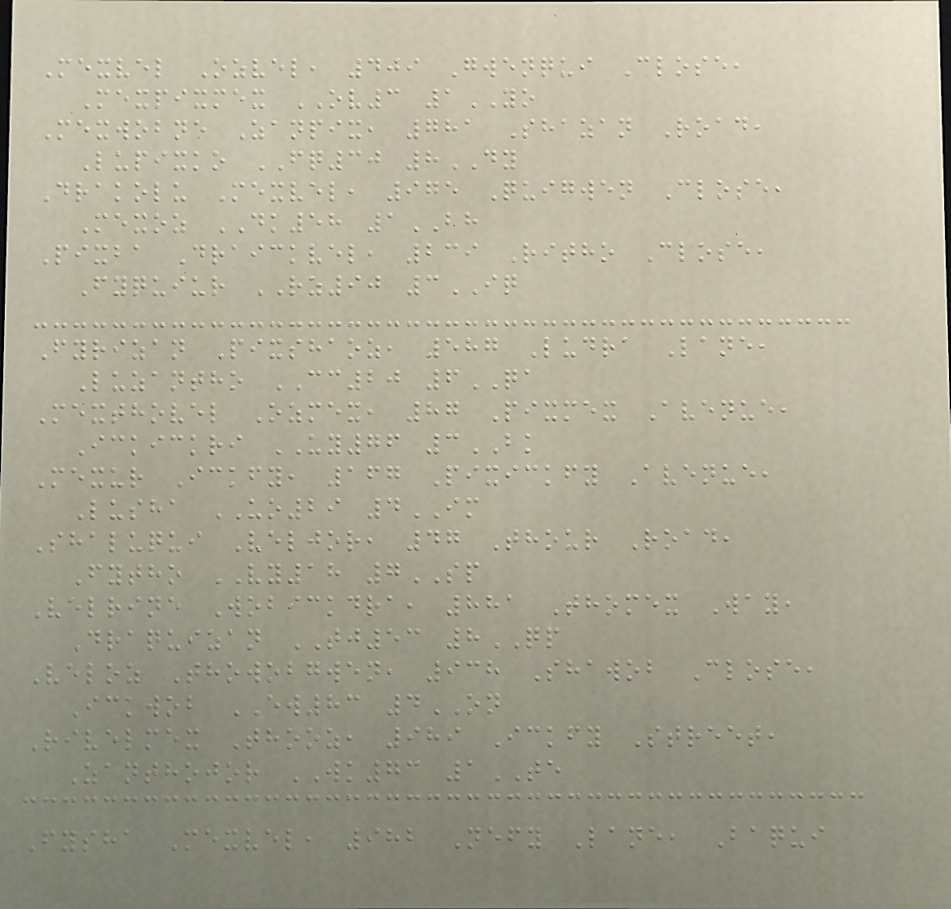Mexvel Ozvel, 409 Gwenqui Close,
Mexpixmex OV3 1YO
Mexwobne Zanpix, 781 Shazan Road,
Lupixko FQ30 8DY
Drakolu Mexvel, 975 Quigwen Close,
Mexoz DK58 1BH
Pixba Draickvel, 239 Ritho Close,
Fyquiur RZ90 3IQ
Fyrizan Pixshaoz, 587 Ludra Lane,
Luzantho CC20 6QA
Mexthovel Ozmex, 87 Pixmex Avenue,
Ickickri UY76 3BK
Mexur Ickfy, 167 Pixickfy Avenue,
Lusha UO29 4IM
Shaluqui Veljor, 47 Thour Road,
Fytho VY18 7SP
Velrine Wobickdra, 881 Thomex Way,
Draquizan TJ53 8QP
Veloz Thowobgwen, 938 Shawob Close,
Ickwob EW83 4ON
Rivelmex Thooz, 989 Ickfy Street,
Zanthojor WK73 1TE
Fysha Mexvel, 982 Nefy Lane, Baqui
